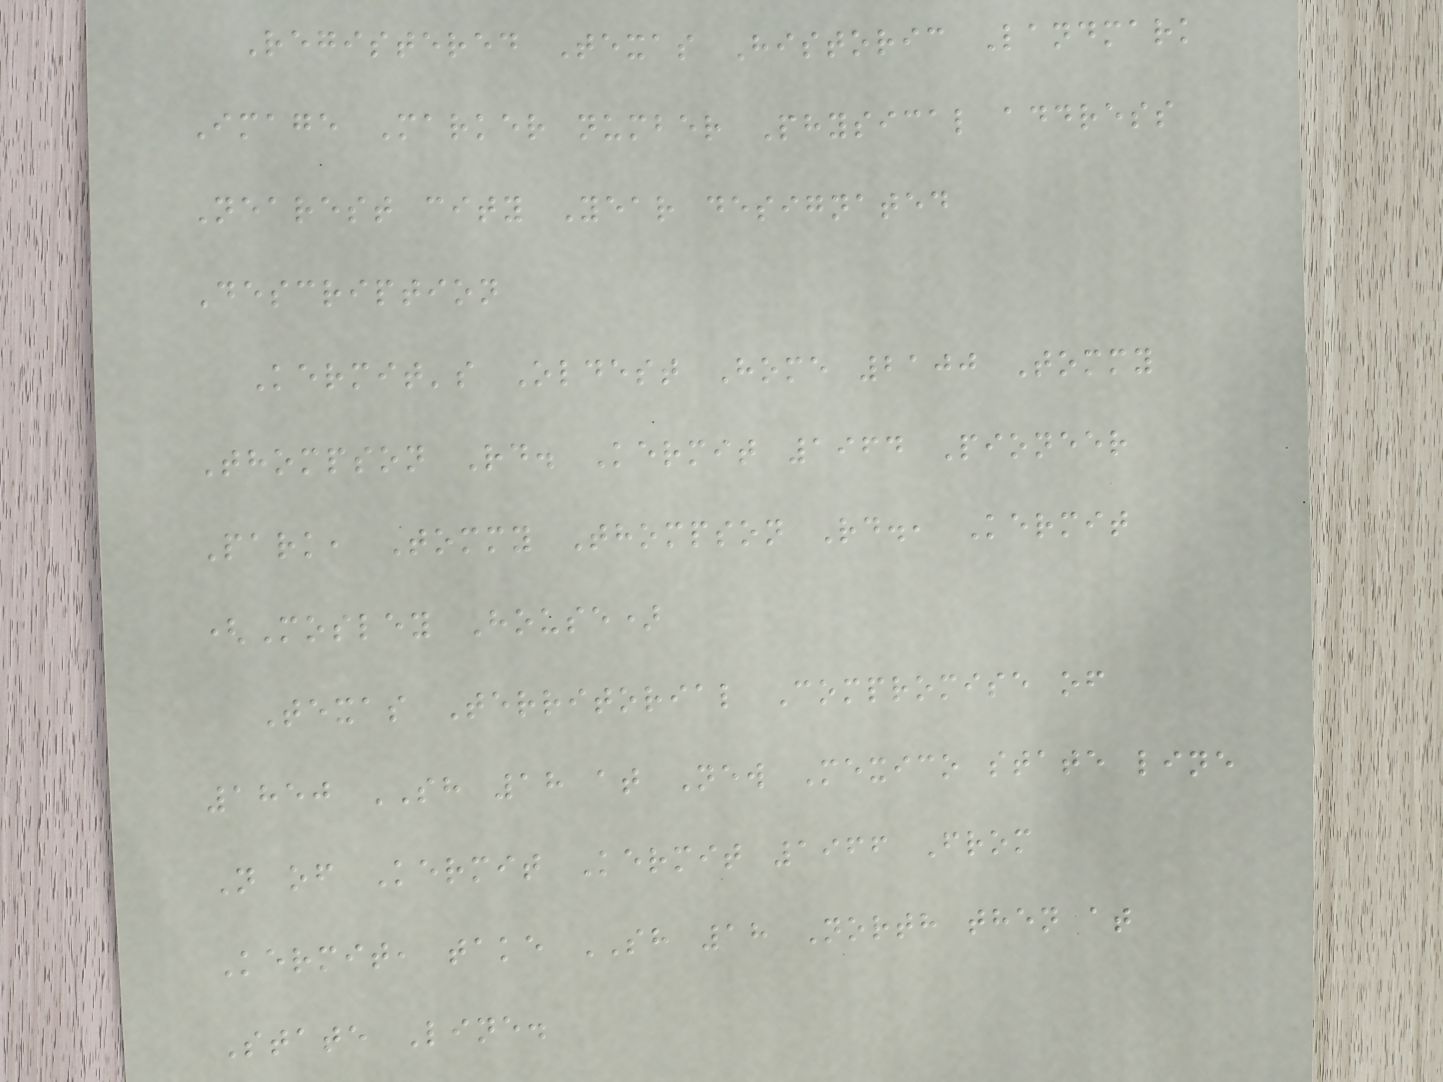Registered Texas Historic Landmark
Image Marker number Physical address
Nearest city Year designated
Description
Kermit's Oldest Home 2100 Tommy
Thompson Rd. Kermit 1964 Pioneer
Park, Tommy Thompson Rd., Kermit
(Mosley House)
Texas Territorial Compromise of
1850 SH 18 at New Mexico state line
N of Kermit Kermit 1966 From
Kermit, take SH 18 North then at
State Line.
